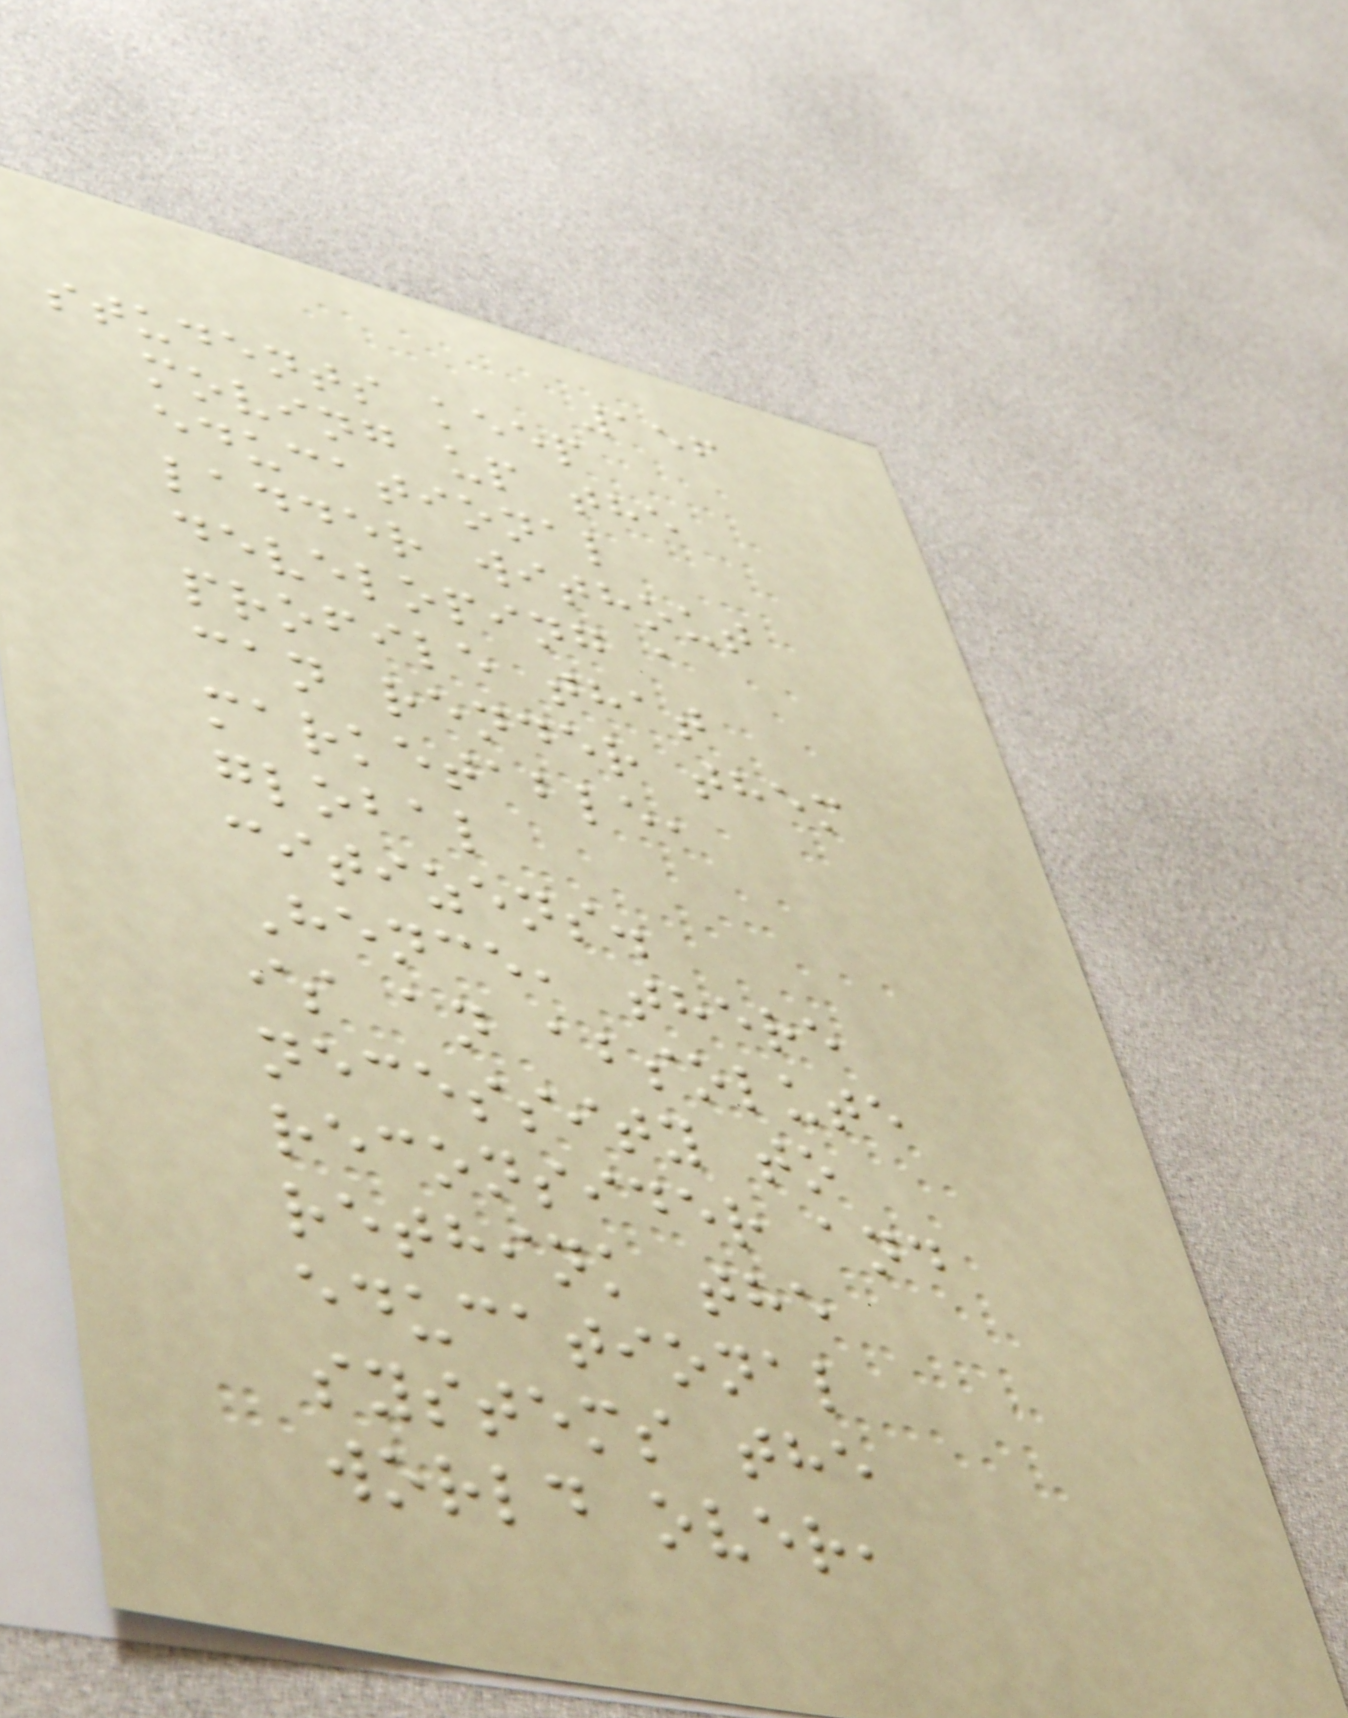156
students keep
moving up the
educational
ladder without
developing a
profile that
can render them
marketable,
global
citizens.
Hence, there
is an absolute
necessity to
reconsider and
rethink the
educational
systems the
world over,
